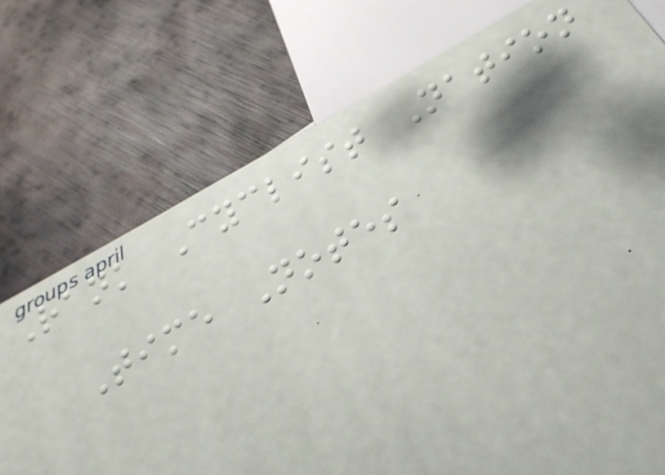Rank Cyclist Nation
Time Notes
